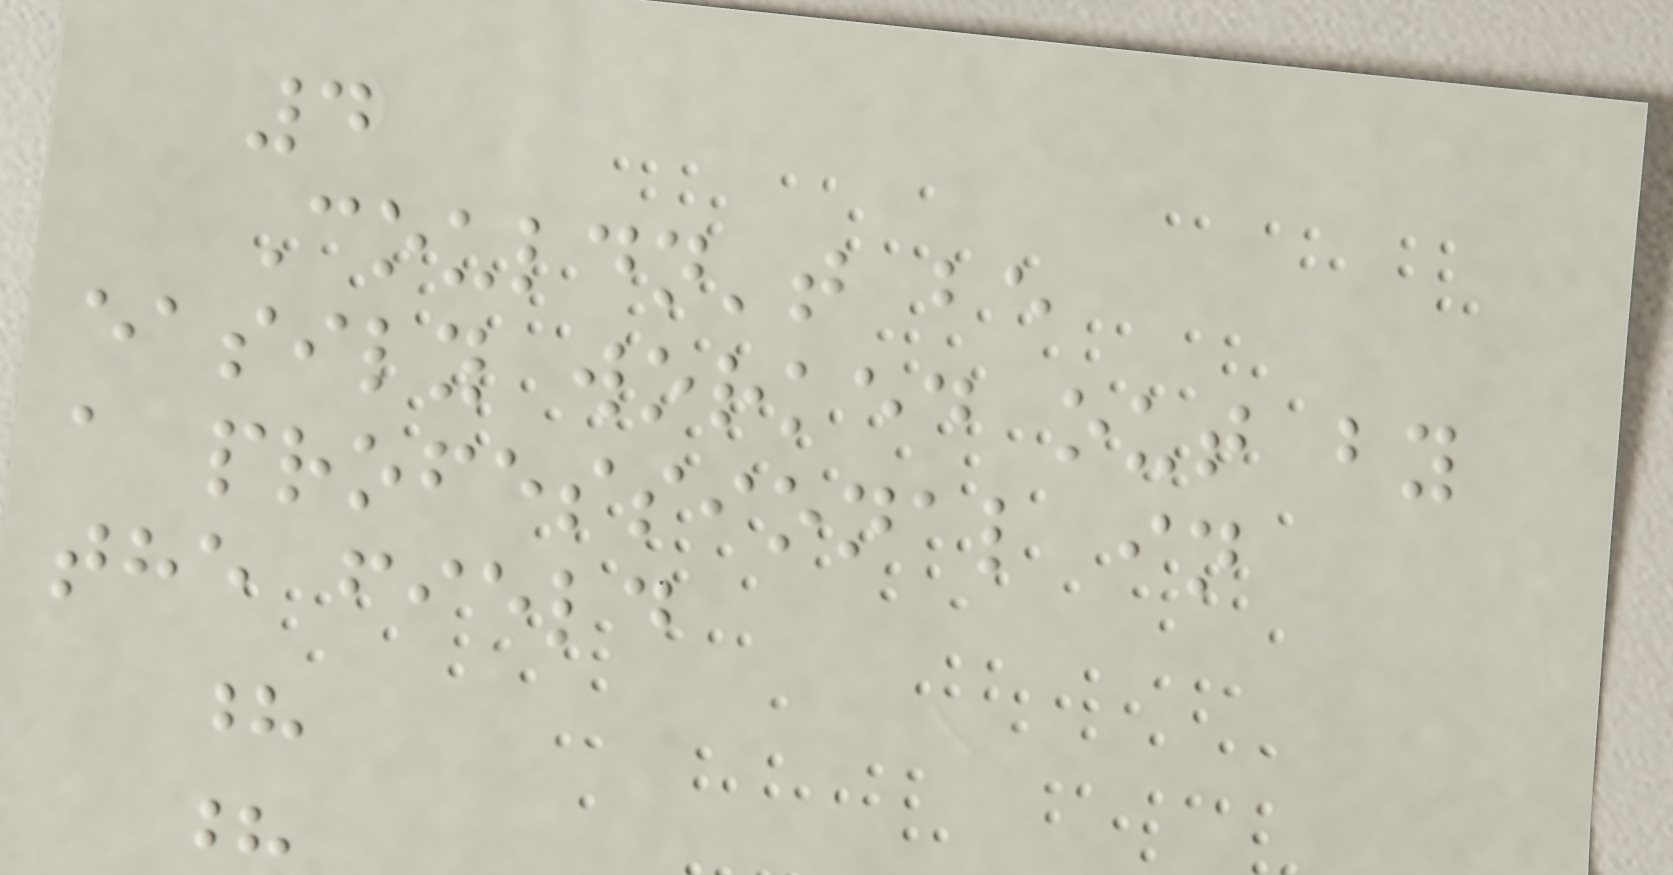4
Couldn't be
easily worked out by
a professional in
the field
?
?
